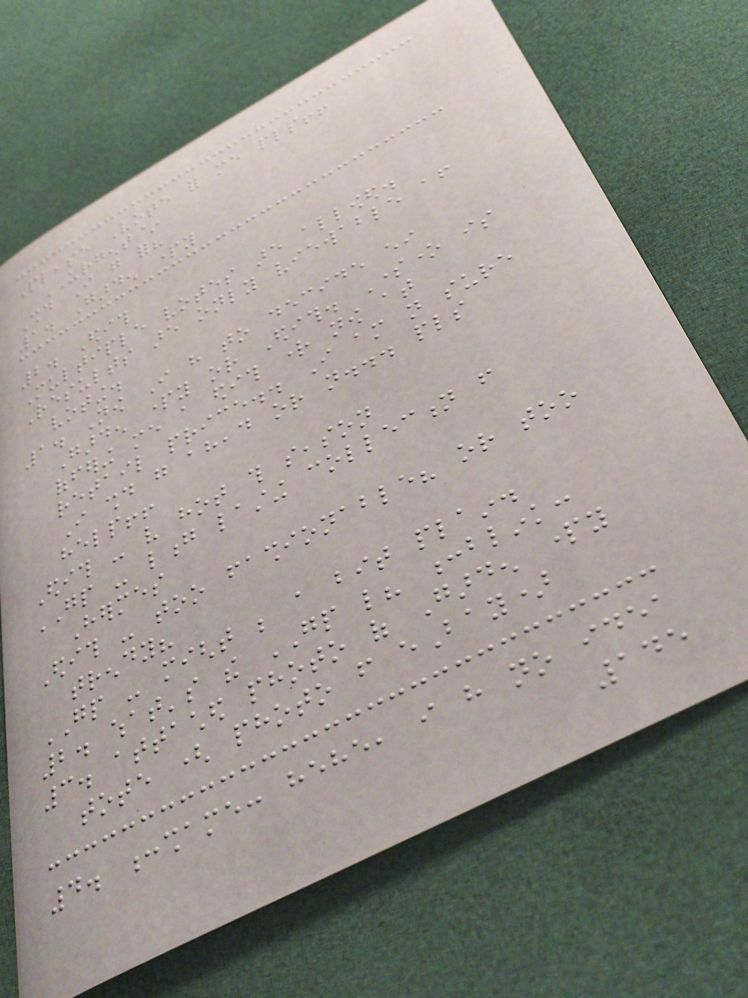Please Vote for me pls!!
URGENT~
Should I go for?
1. Garden party
2. Edith
Multiple votes are allowed.
Results are only viewable after
voting.
1. Now I have to decide either
Garden party or Edith. Someone is
offering me a edith right now at
retail price.. I am not sure
I should go ahead or not... pls
help!!
Edith - very hot this season
GP - long lasting collection from
Hermes
Edith - too fashionable? or too
trendy?
GP - might be a bit plain.
2. what's the GP like? :blink:
3. attached photo of Garden party
tote ( photo from eBay)
4. :shame: hehe, i have no idea
145
